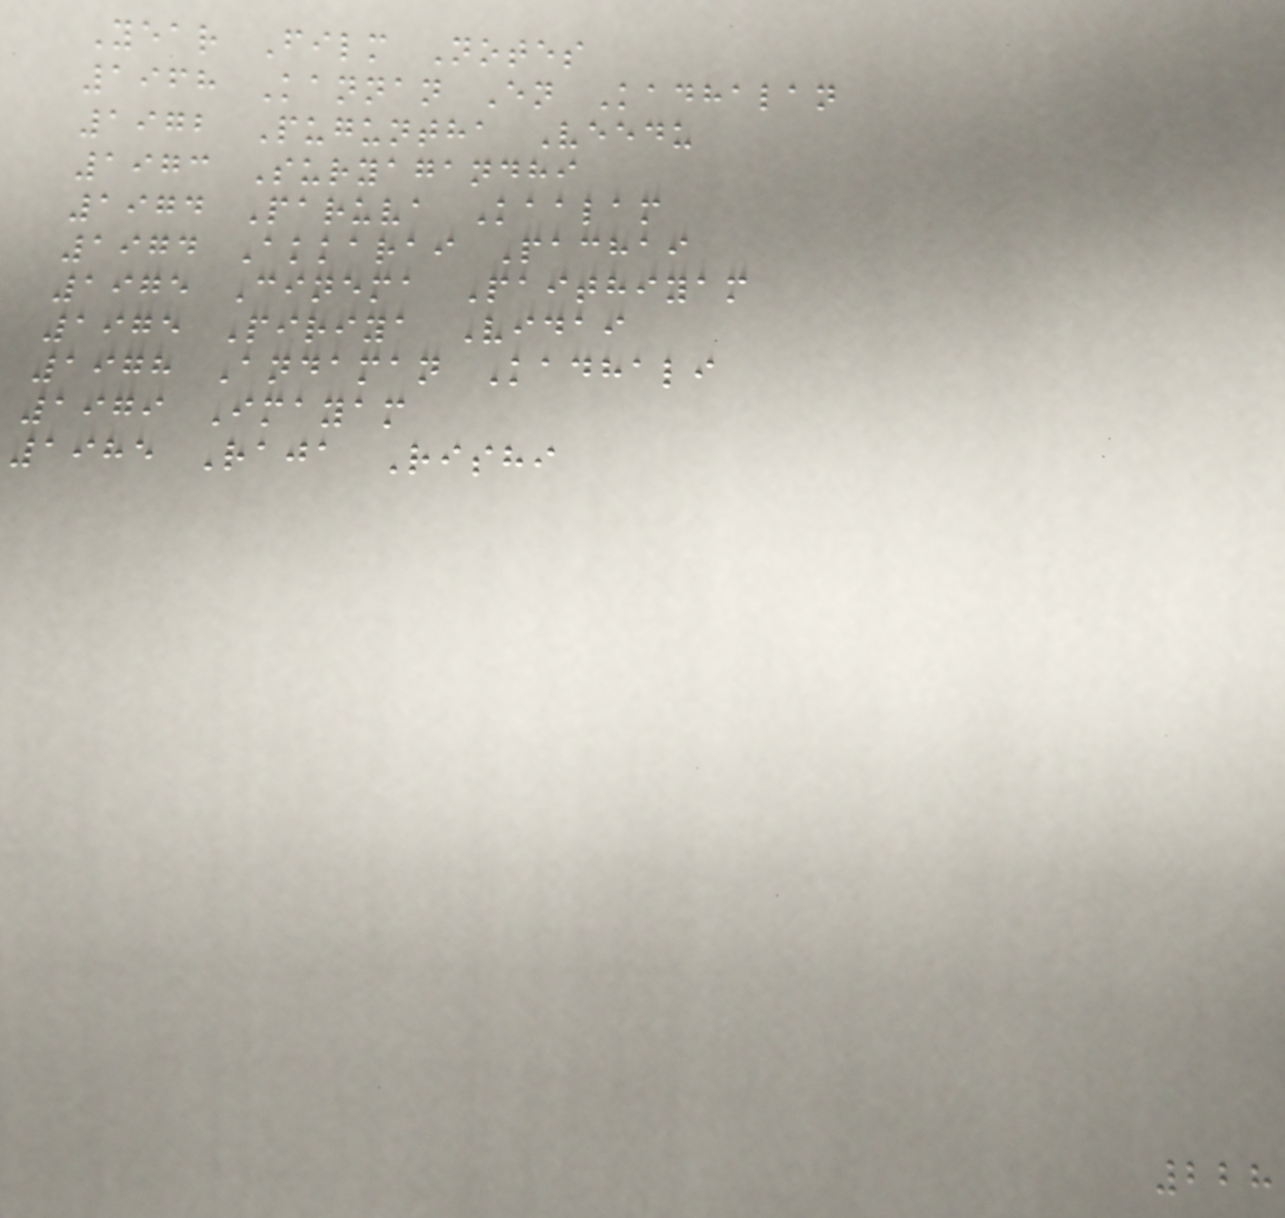Year Film Notes
1968 Kannan En Kadhalan
1972 Puguntha Veedu
1973 Suryagandhi
1974 Paruva Kaalam
1974 Akkarai Pachai
1975 Cinema Paithiyam
1975 Piriya Vidai
1978 Andaman Kadhali
1979 Imayam
1985 Raja Rishi
228
